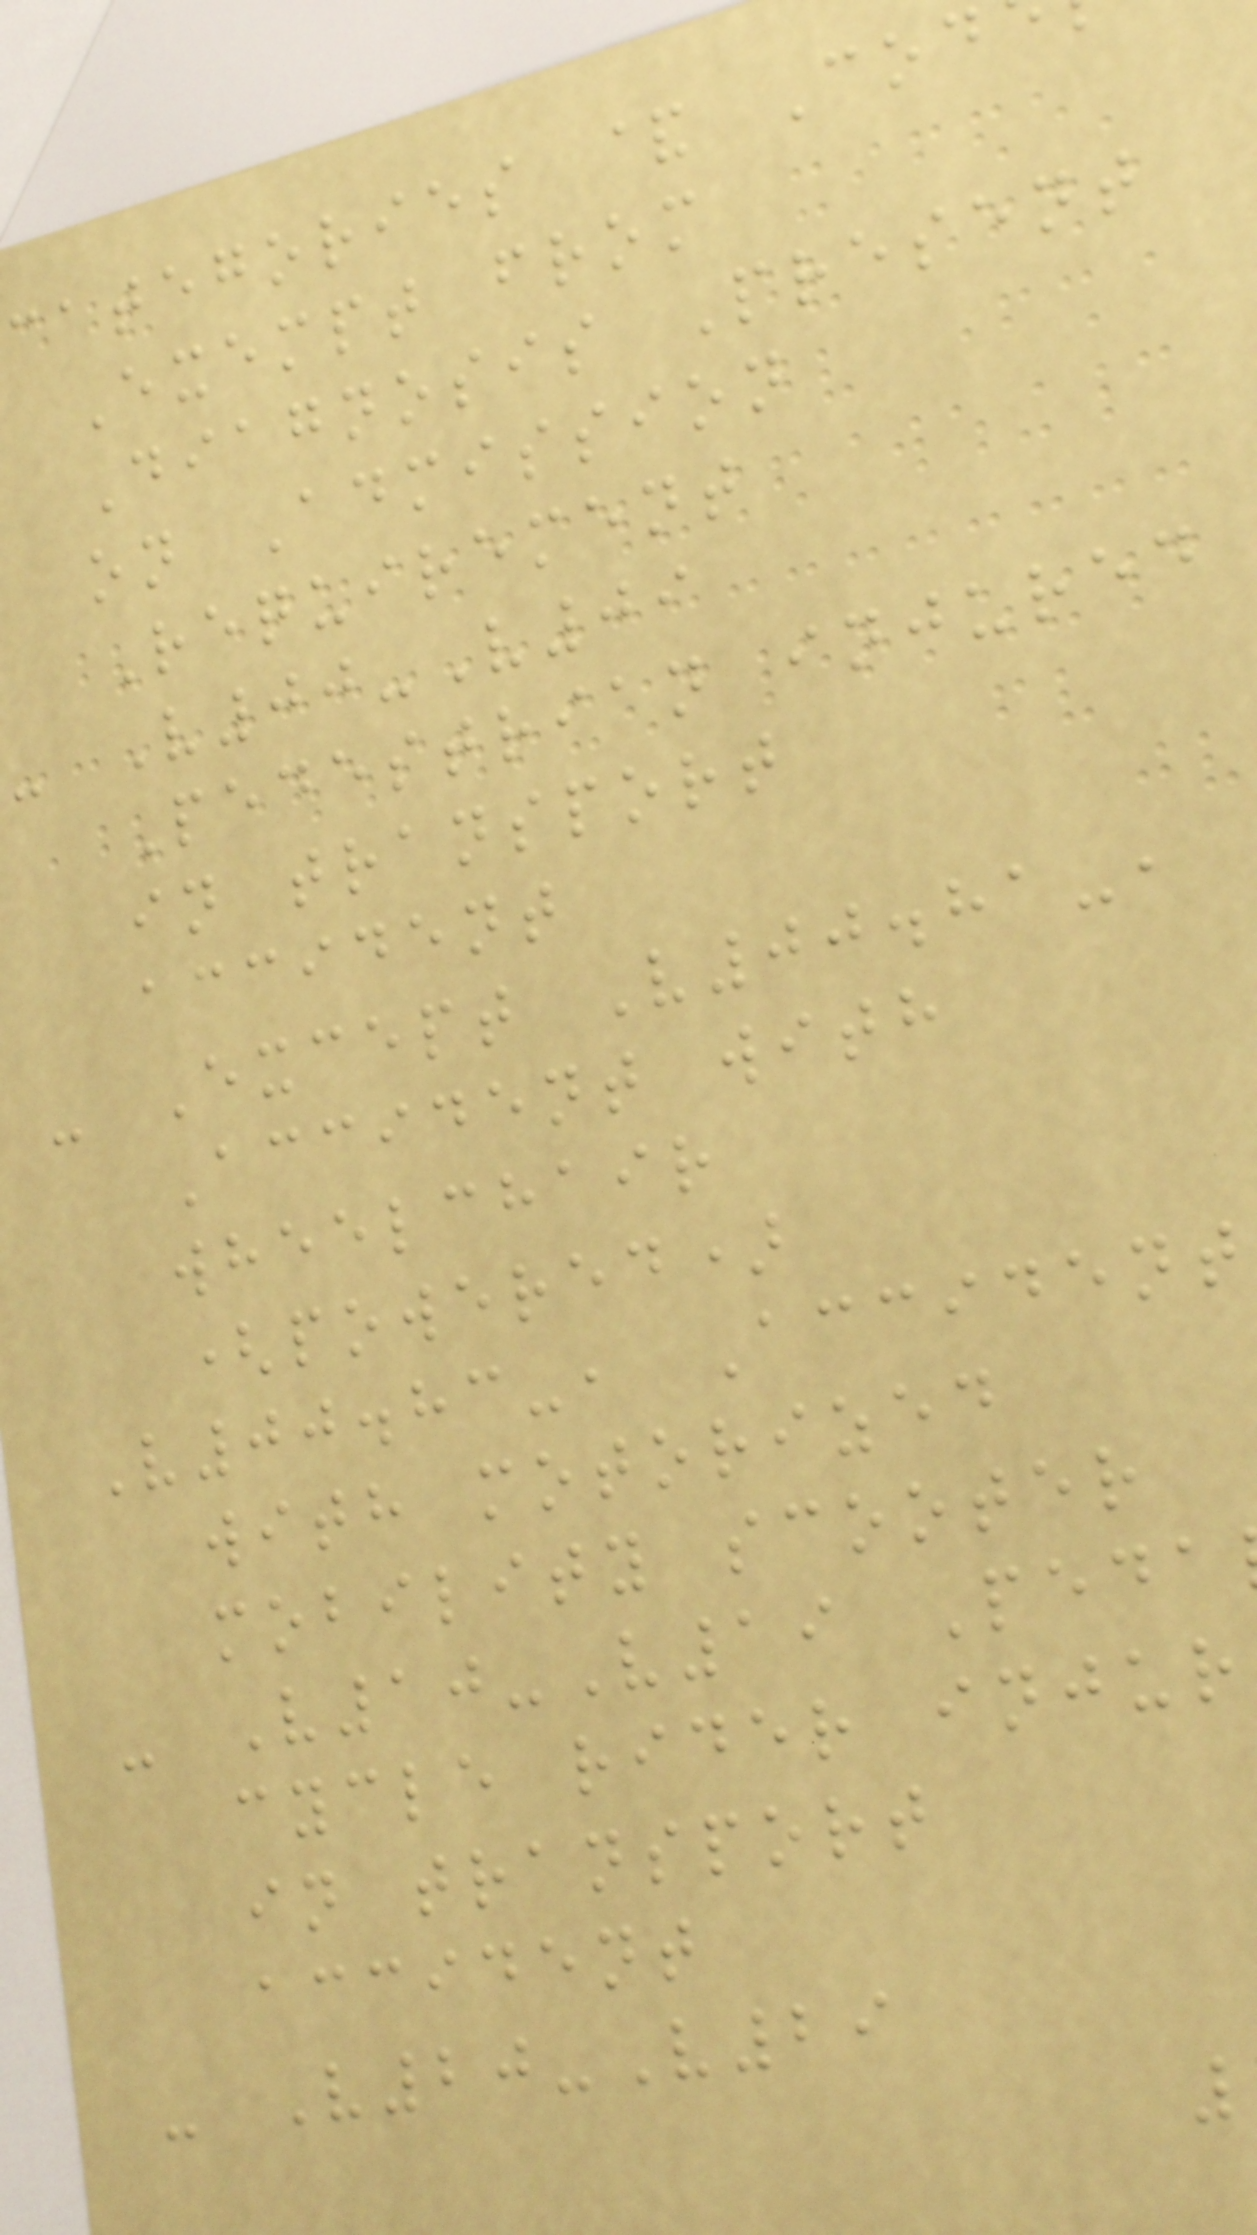categories & Cod
Exempt from
Diagnosis Present
on Admission
Requirement
- V00-V09
Pedestrian injured
in transport
accident
- Except V00.81-,
Accident with
wheelchair
(powered)
V00.83-, Accident
with motorized
mobility scooter
- V10-V19 Peda
cycle rider injur
in transport
accident
- V20-V29
